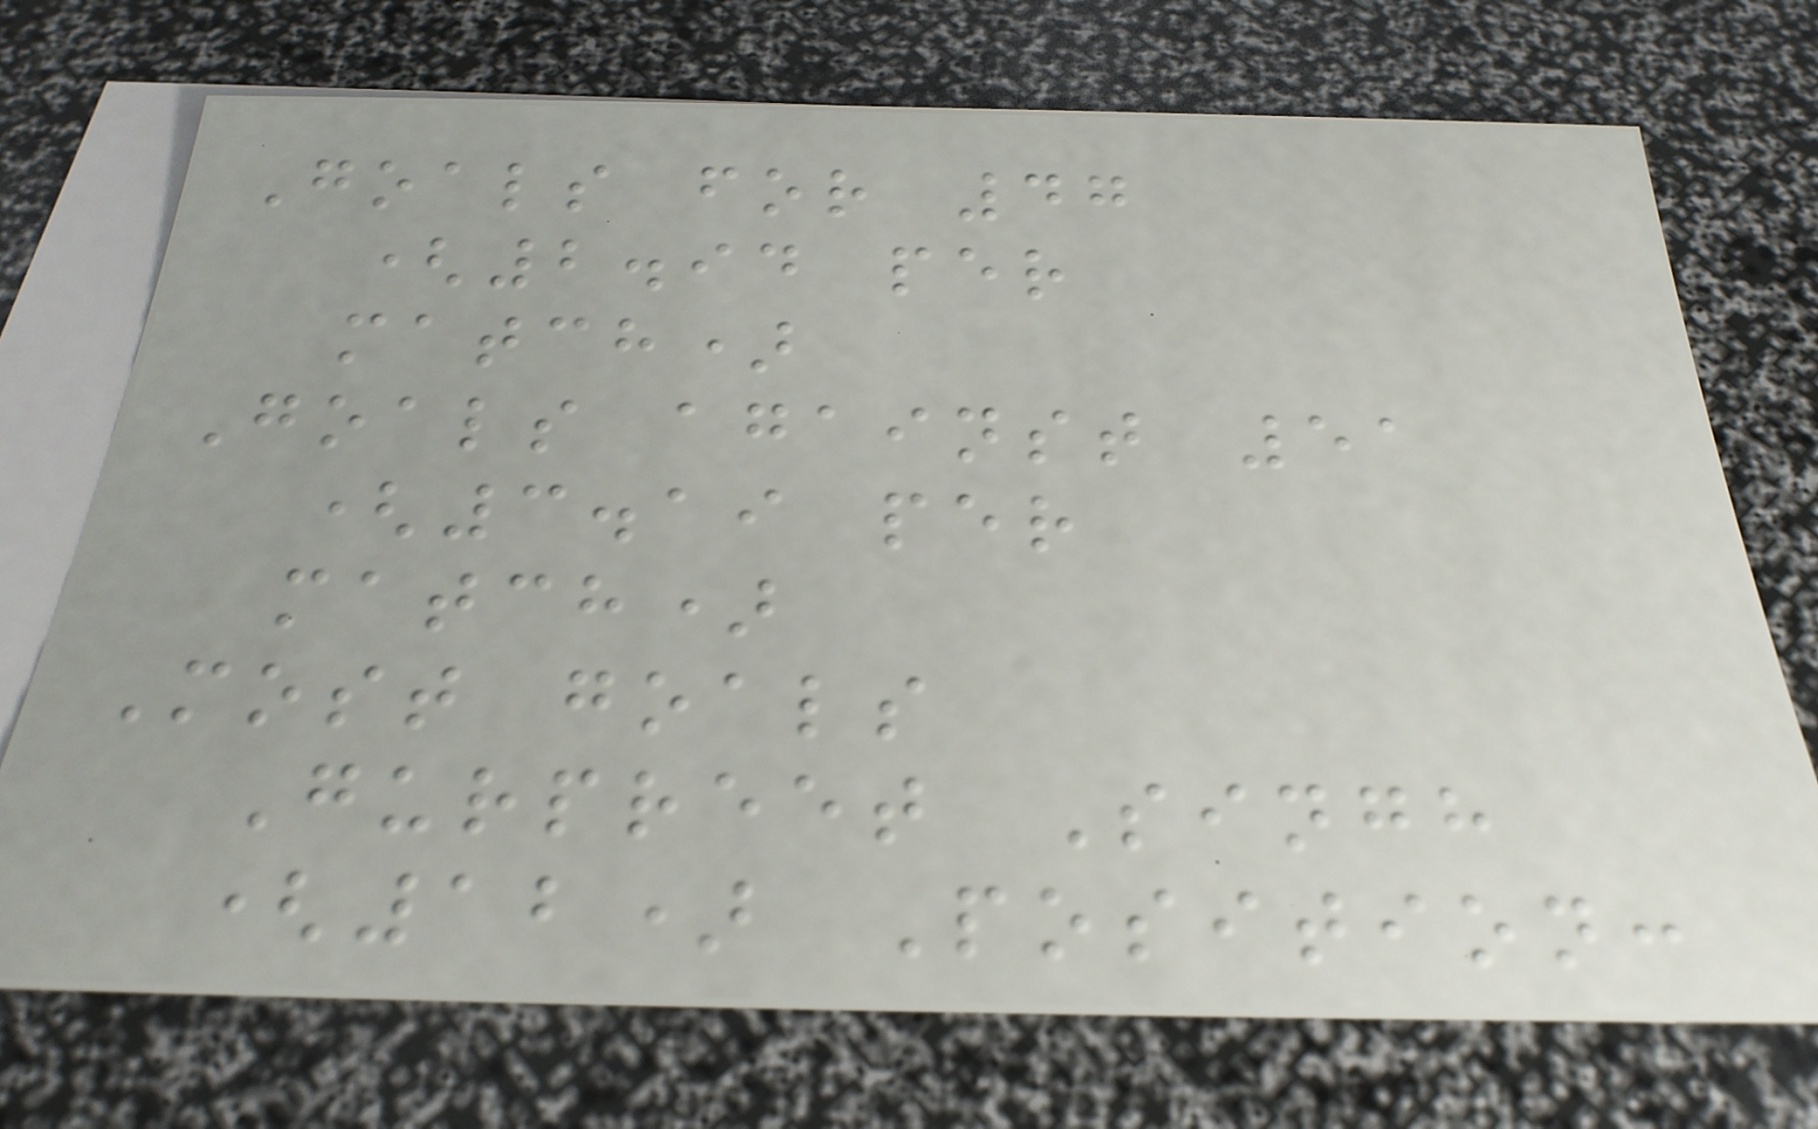Goals for 47
(2.94 per
match)
Goals against 51
(3.19 per
match)
Most goals
Gurpreet Singh
(12) Position:
